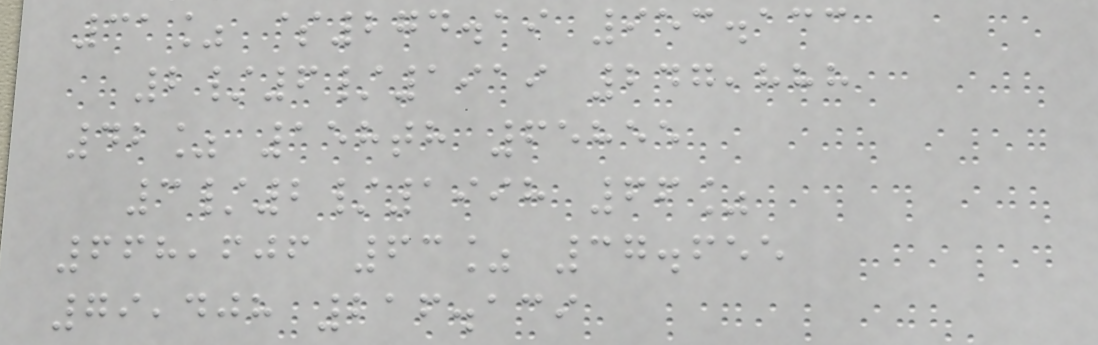31% $274.19 953.133
2/6/1919 247,888
42% 158th 65855
3/2/1998 66%
668,606 63% 37.655
79,408 216.139
